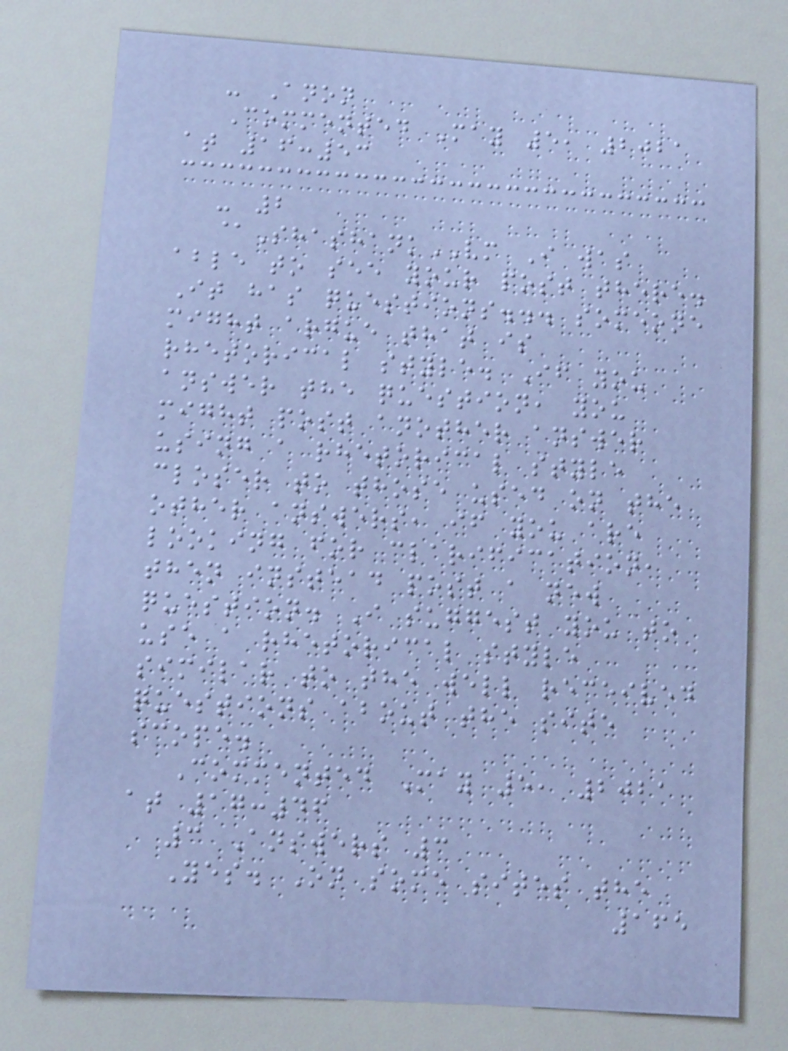- Anon
Commented May 5, 2021
at 16:53
- 2
@ShashankVM I was
able to see your post there.
It has questions... someone
might argue that is
rhetorical style. If you
answer the question, you
might post another answer
using a rhetorical style
closer to those used on the
other answers, if you are
looking for clarification,
then instead post a new
question. I suggest you to
use a rhetorical style
similar to the well received
questions about the site
scope.
Commented May 5, 2021
at 17:46
3 Answers 3
Yes. On some sites the
165
